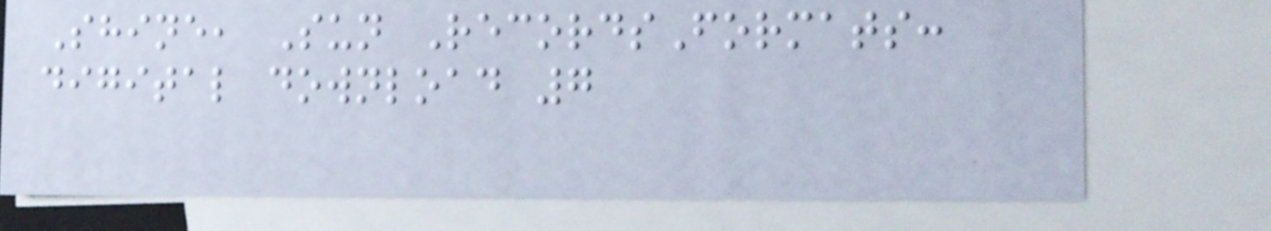Shine, Sun RecordsFormats:
digital download 7
